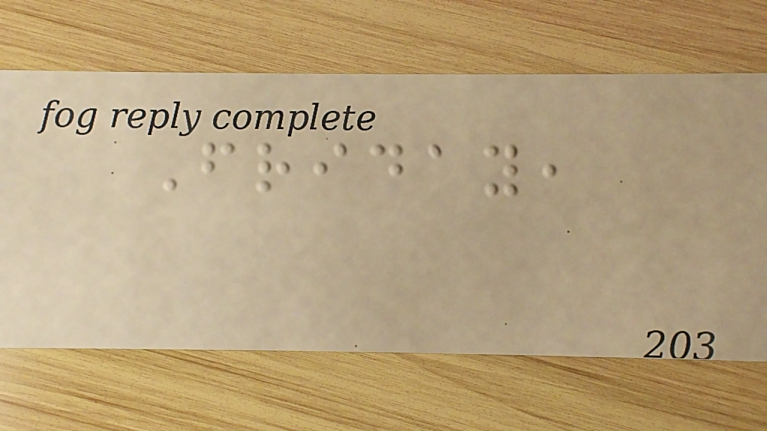Friday,
